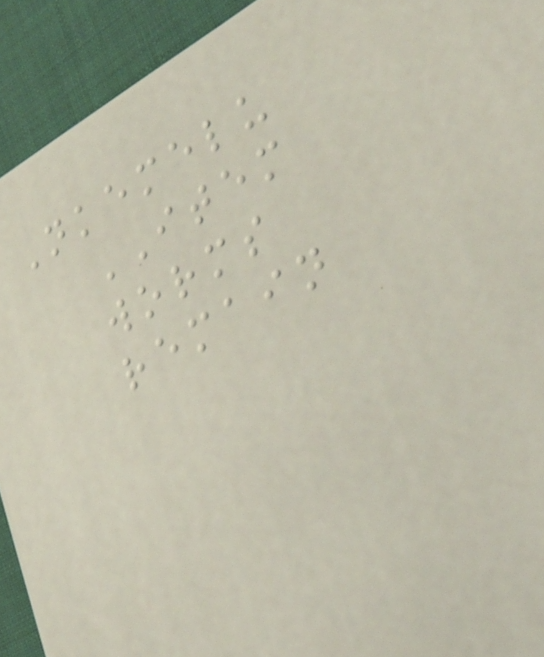Nkemelu
ITEM
worms
remain
